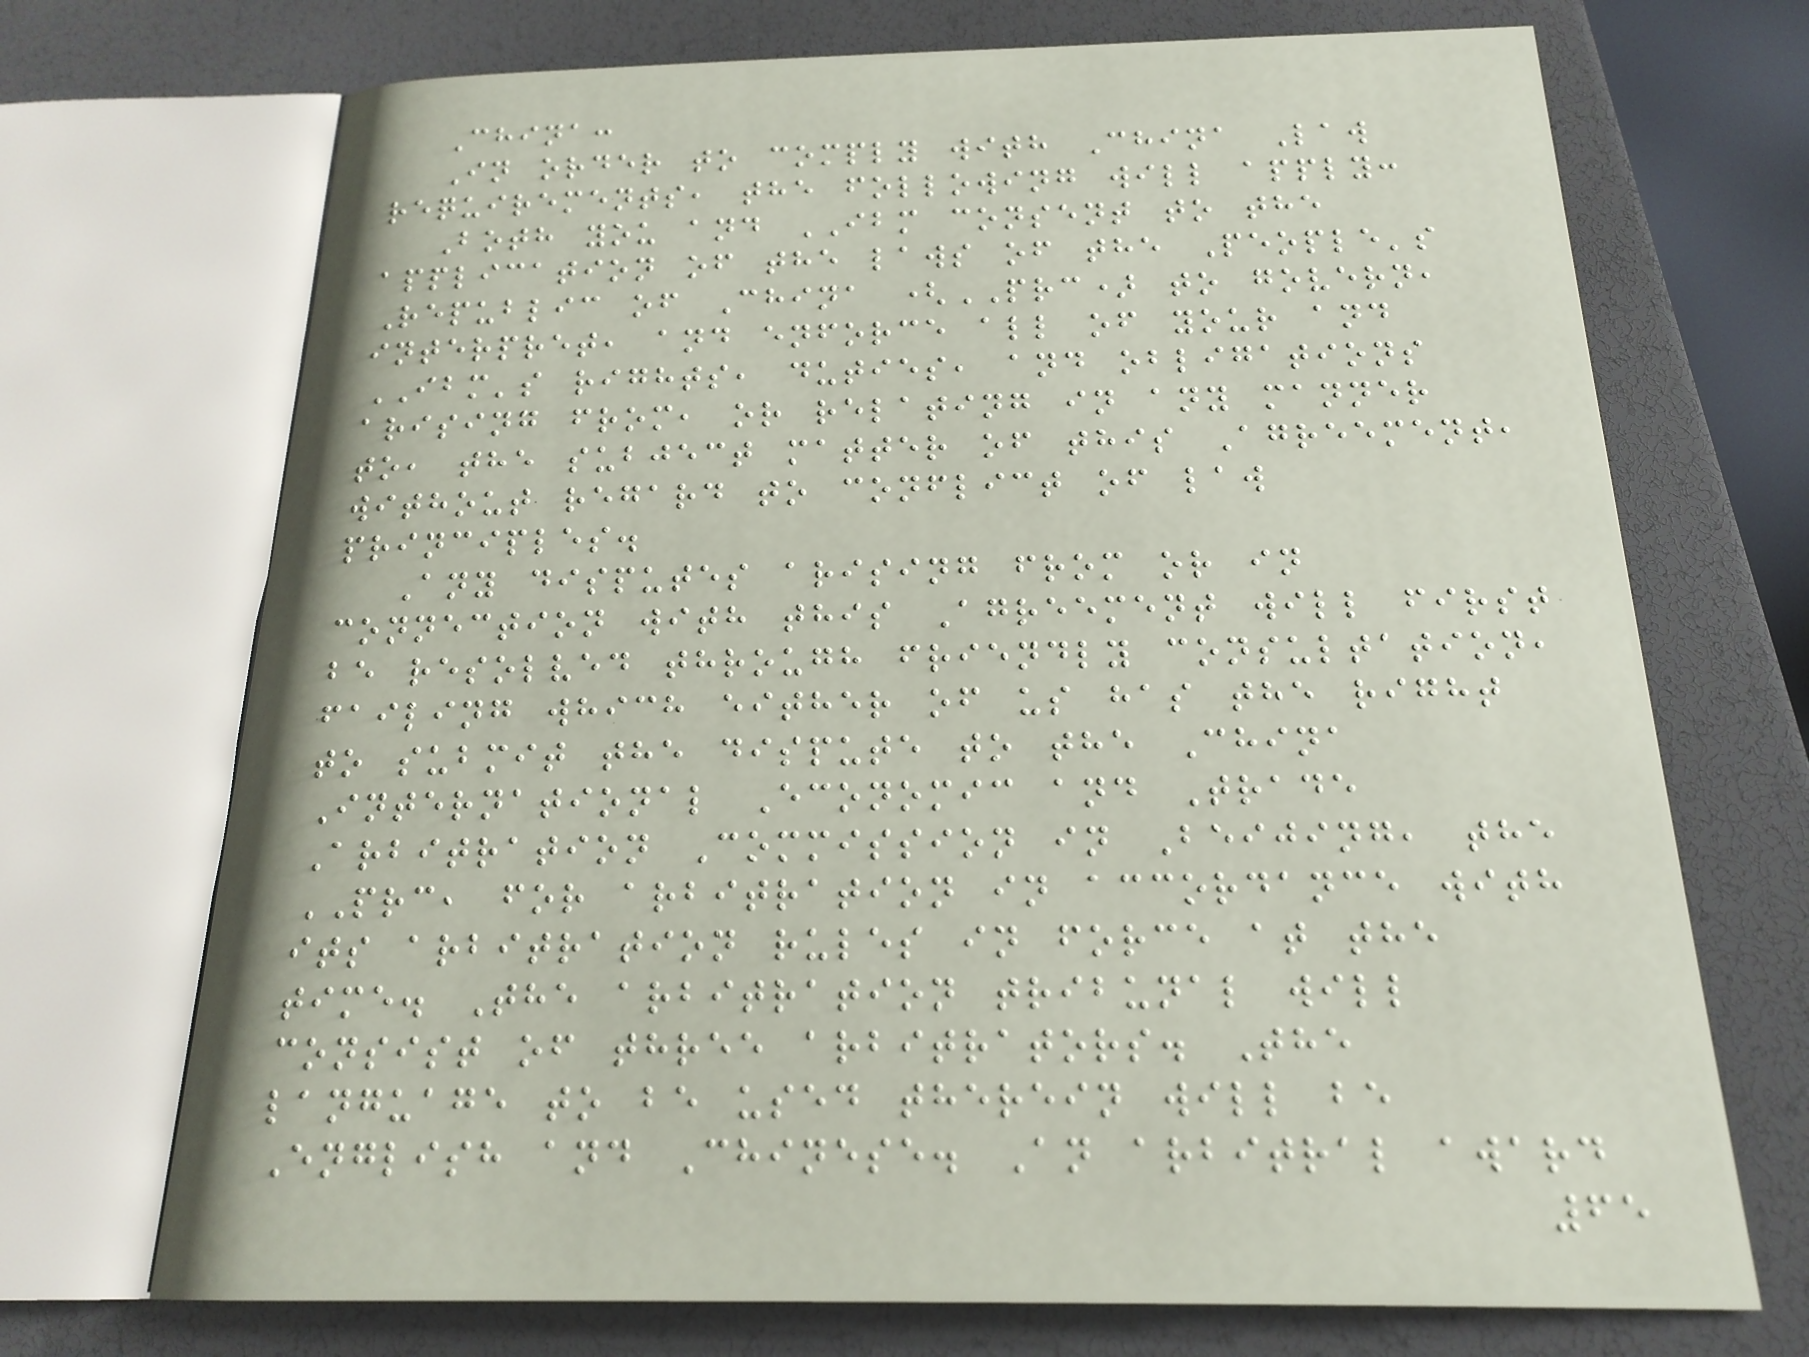China:
In order to comply with China Law
requirements, the following will apply:
Both you and IBM consent to the
application of the laws of the People's
Republic of China (PRC) to govern,
interpret, and enforce all of your and
IBM's rights, duties, and obligations
arising from, or relating in any manner
to, the subject matter of this Agreement,
without regard to conflict of law
principles.
Any disputes arising from or in
connection with this Agreement will first
be resolved through friendly consultation,
failing which either of us has the right
to submit the dispute to the China
International Economic and Trade
Arbitration Commission in Beijing, the
PRC, for arbitration in accordance with
its arbitration rules in force at the
time. The arbitration tribunal will
consist of three arbitrators. The
language to be used therein will be
English and Chinese. An arbitral award
65
